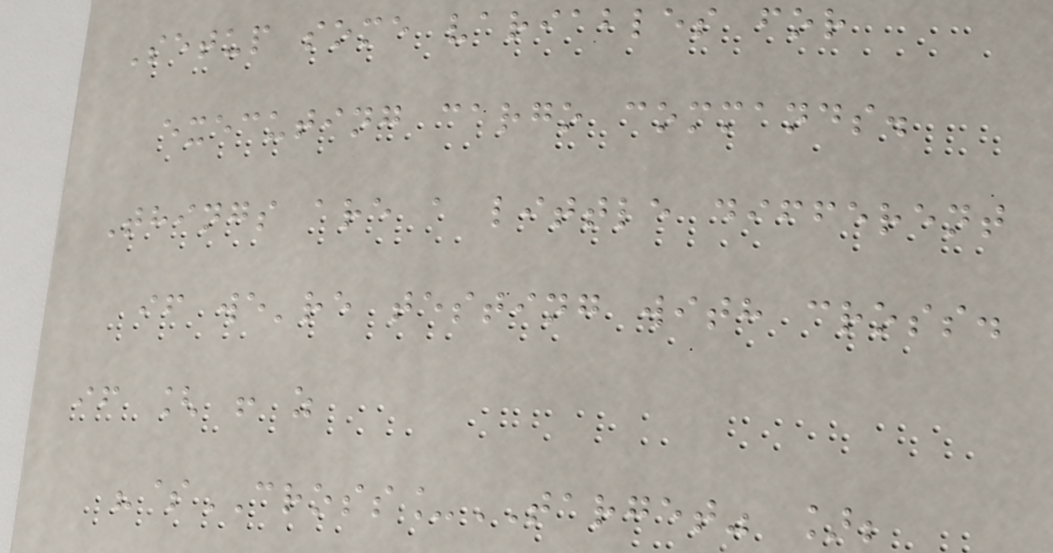Setup some variables for
executing cargo commands.
Things are a little different
if we're testing with cross.
if [ ! z
"$CROSS_TARGET" ];
